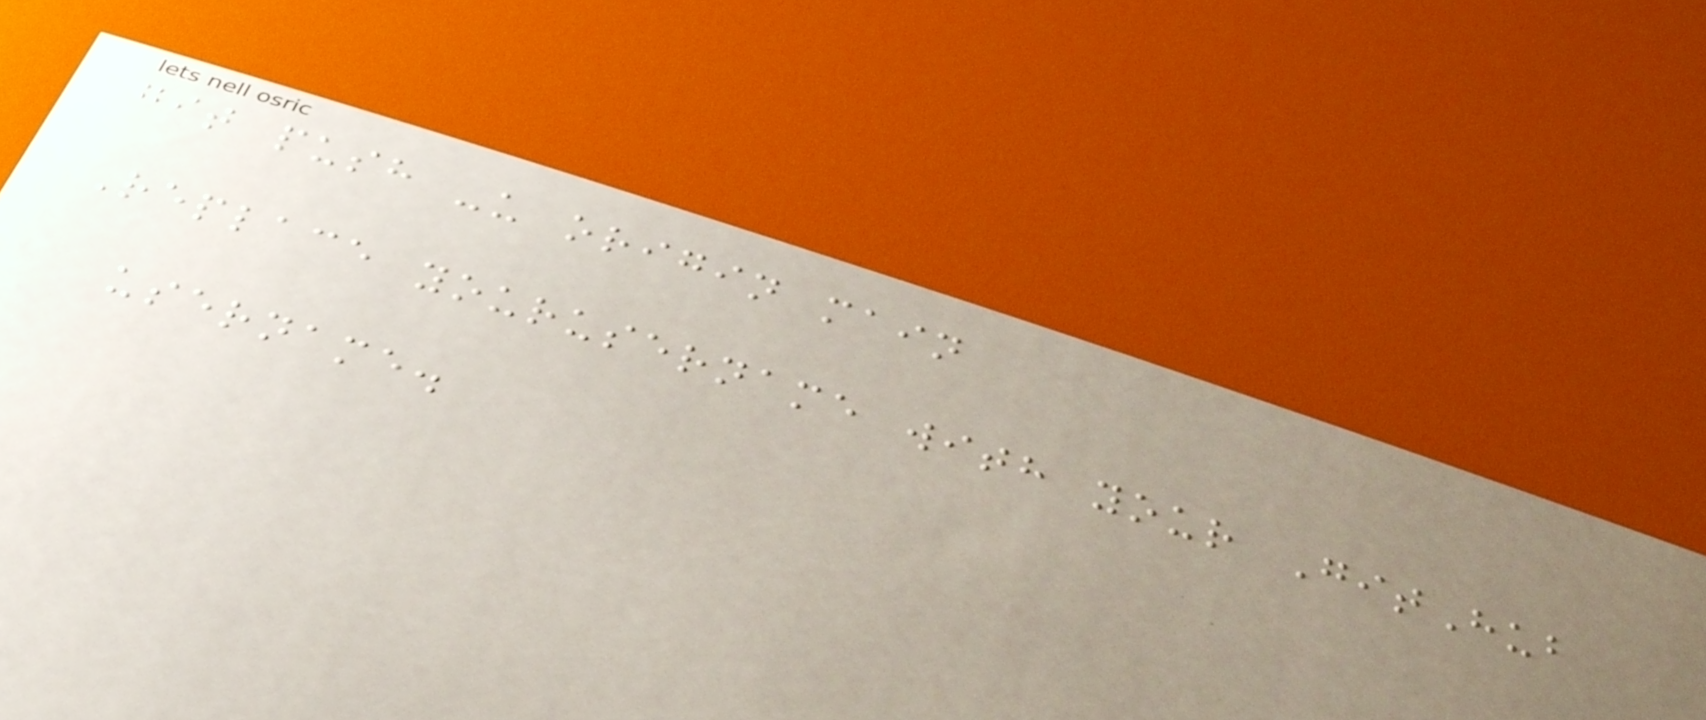git push -u origin main
Replace yourusername with your GitHub
username.
